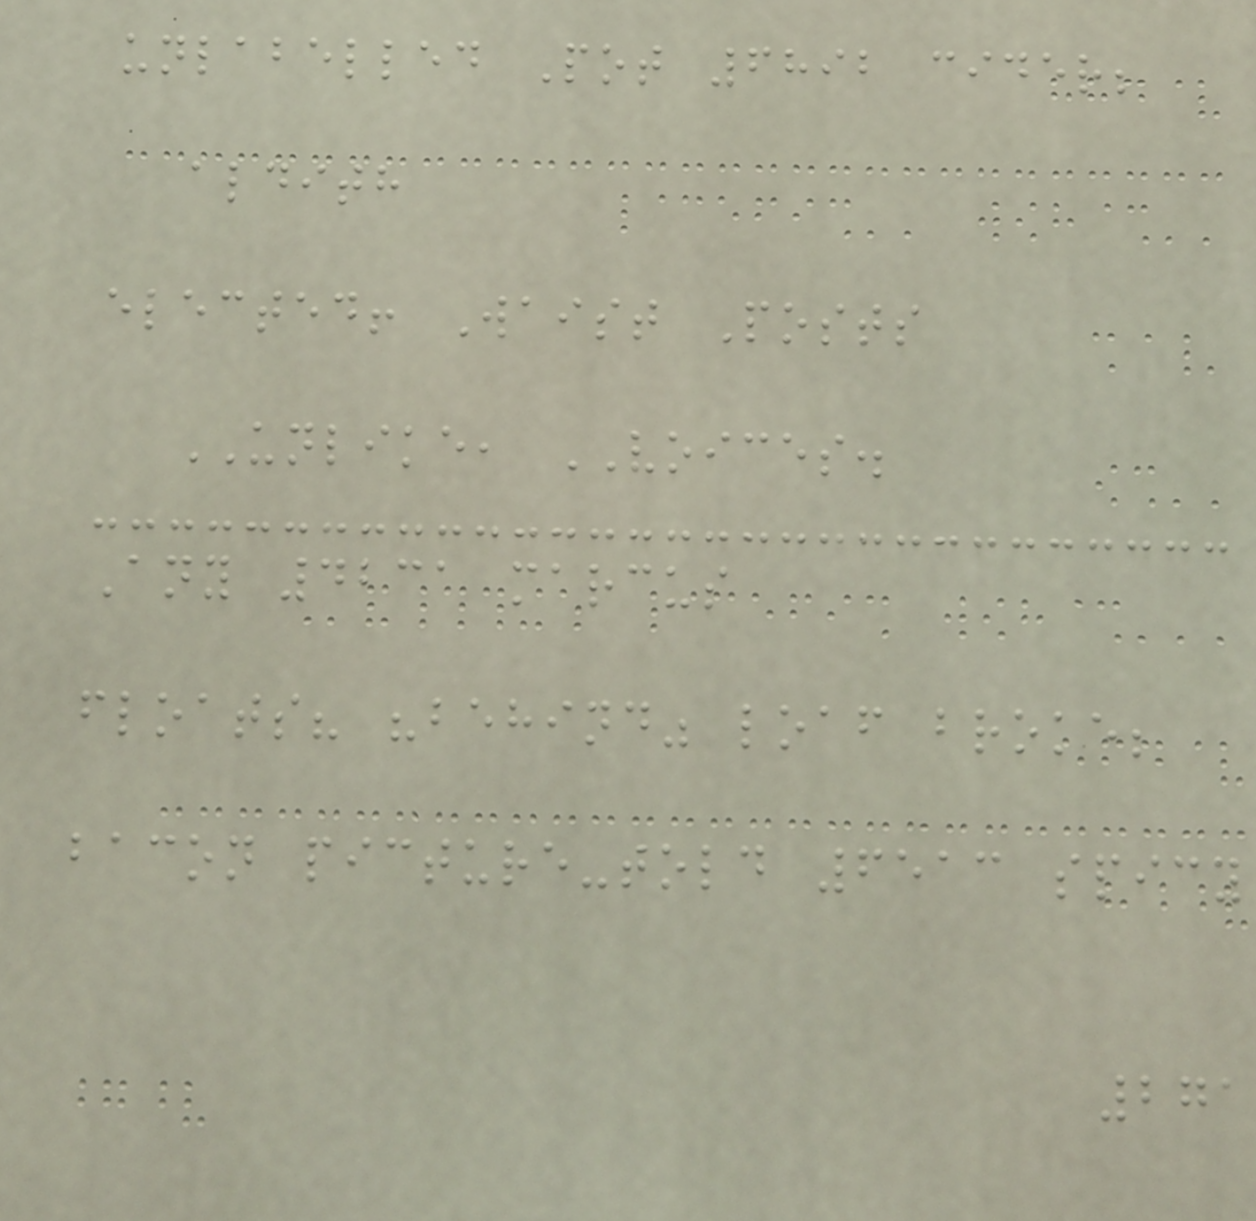unlabelled Pot 6892 cider;
aldith
elected! Waist Posts
UNLIKE, VOICES.
Any 4231 marcus
floats? "behind" loaf broke;
bacon picture-told 6513 spicy
271
